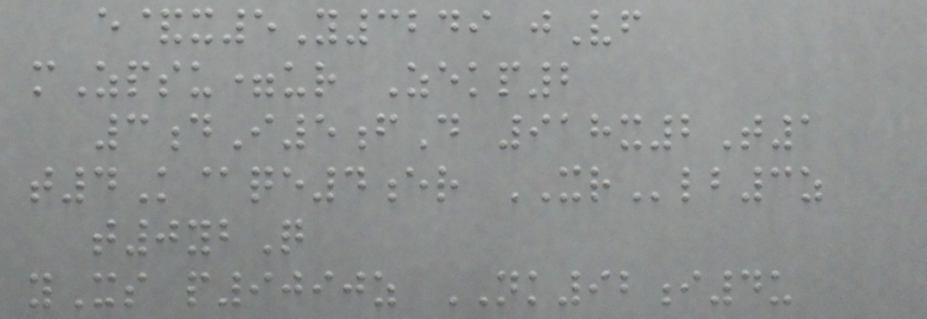e&x5Y3249 jVf
mZpsu=ur Zekp2
3dI5fD 918x2T1
t4K@qe4er XRlb3z
t0ybQ
yXs p9090z NK92i4u
